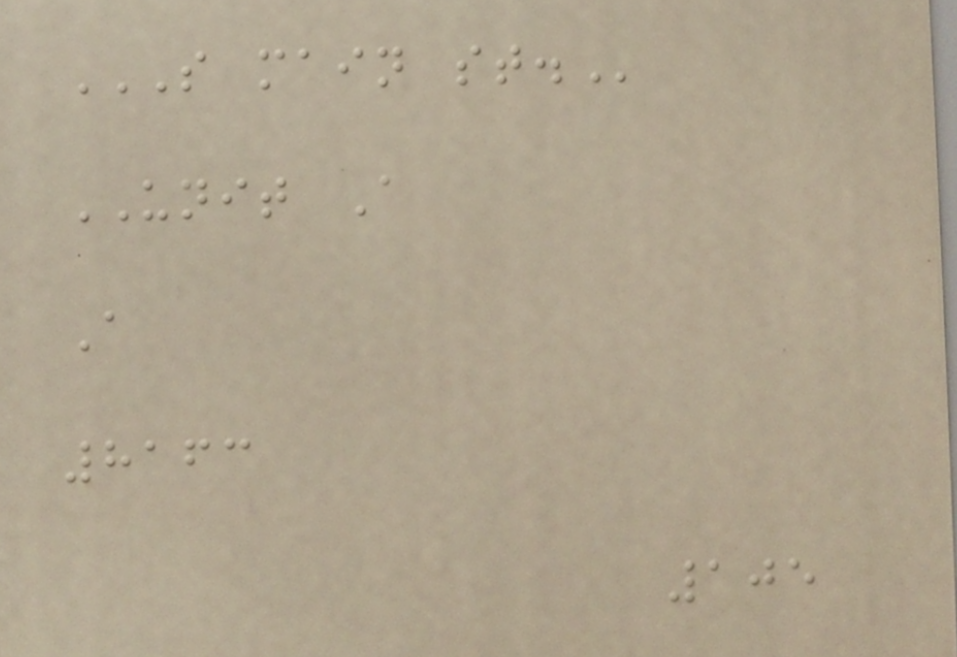S MAIN ST.
UNIT A
A
8163
105
